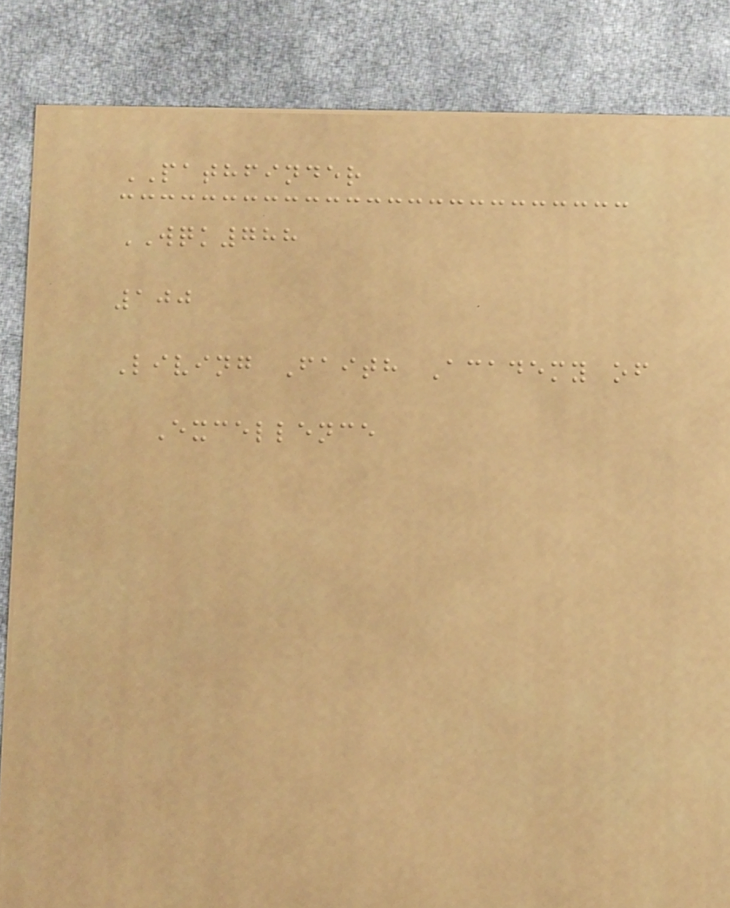PATHFINDER
WQK788
100
Living Faith Academy of
Excellence
